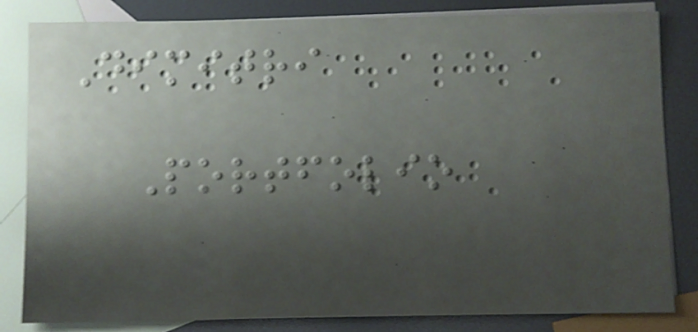Dimitri
Portfolio
